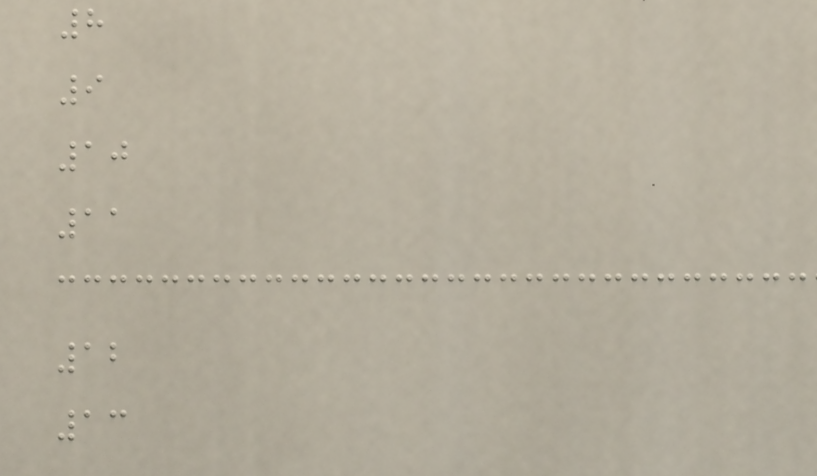8
9
10
11
12
13
